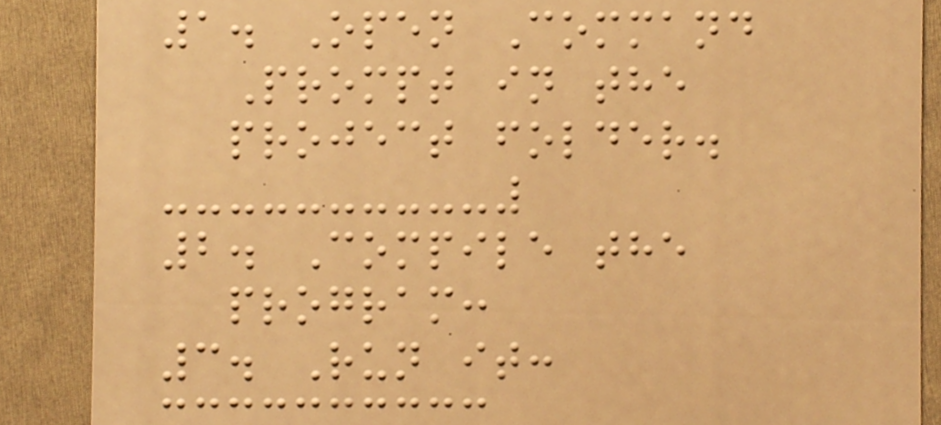1. Open Command
Prompt in the
project folder.
2. Compile the
program:
3. Run it:
